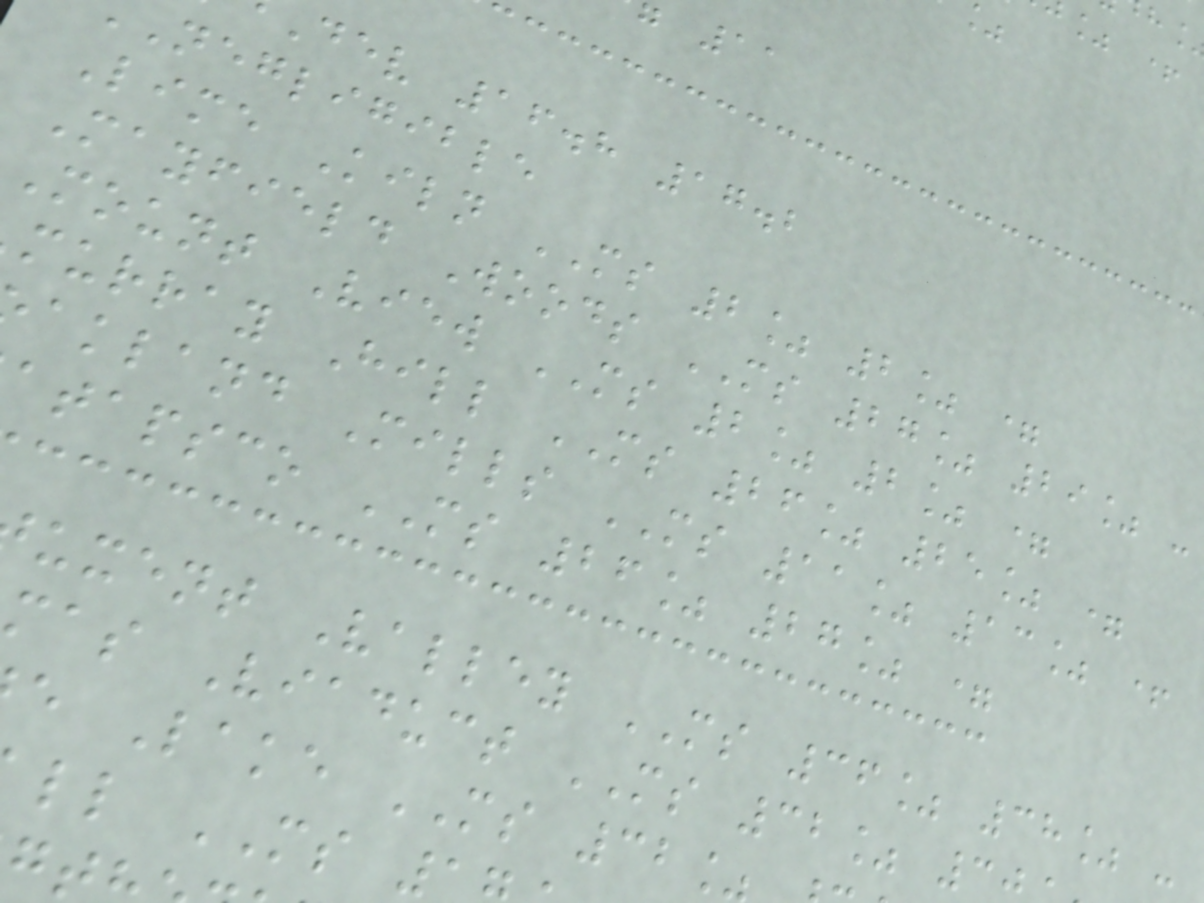dev 16.8 17.2
negligible
Lime Kiln MS 2% 2% =
Mayfield Woods MS 27% 29% -
Mount View MS 2% 2% =
murray Hill MS 26% 25% =
akland Mills MS 11% 13% +
atapsco MS 26% 27% =
uxent Valley MS 36% 38% -
mas Viaduct MS 32% 3
e Lake MS 32%
ll MS
